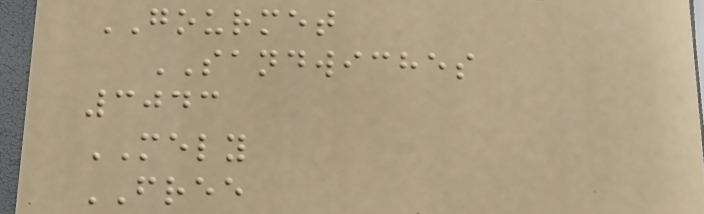GOURMET
SANDWICHES
3043
MELY
FREE
